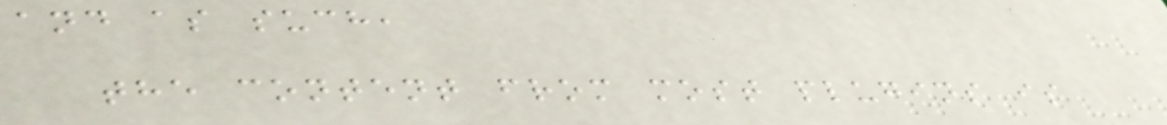and as such,
the content from most plugins is
